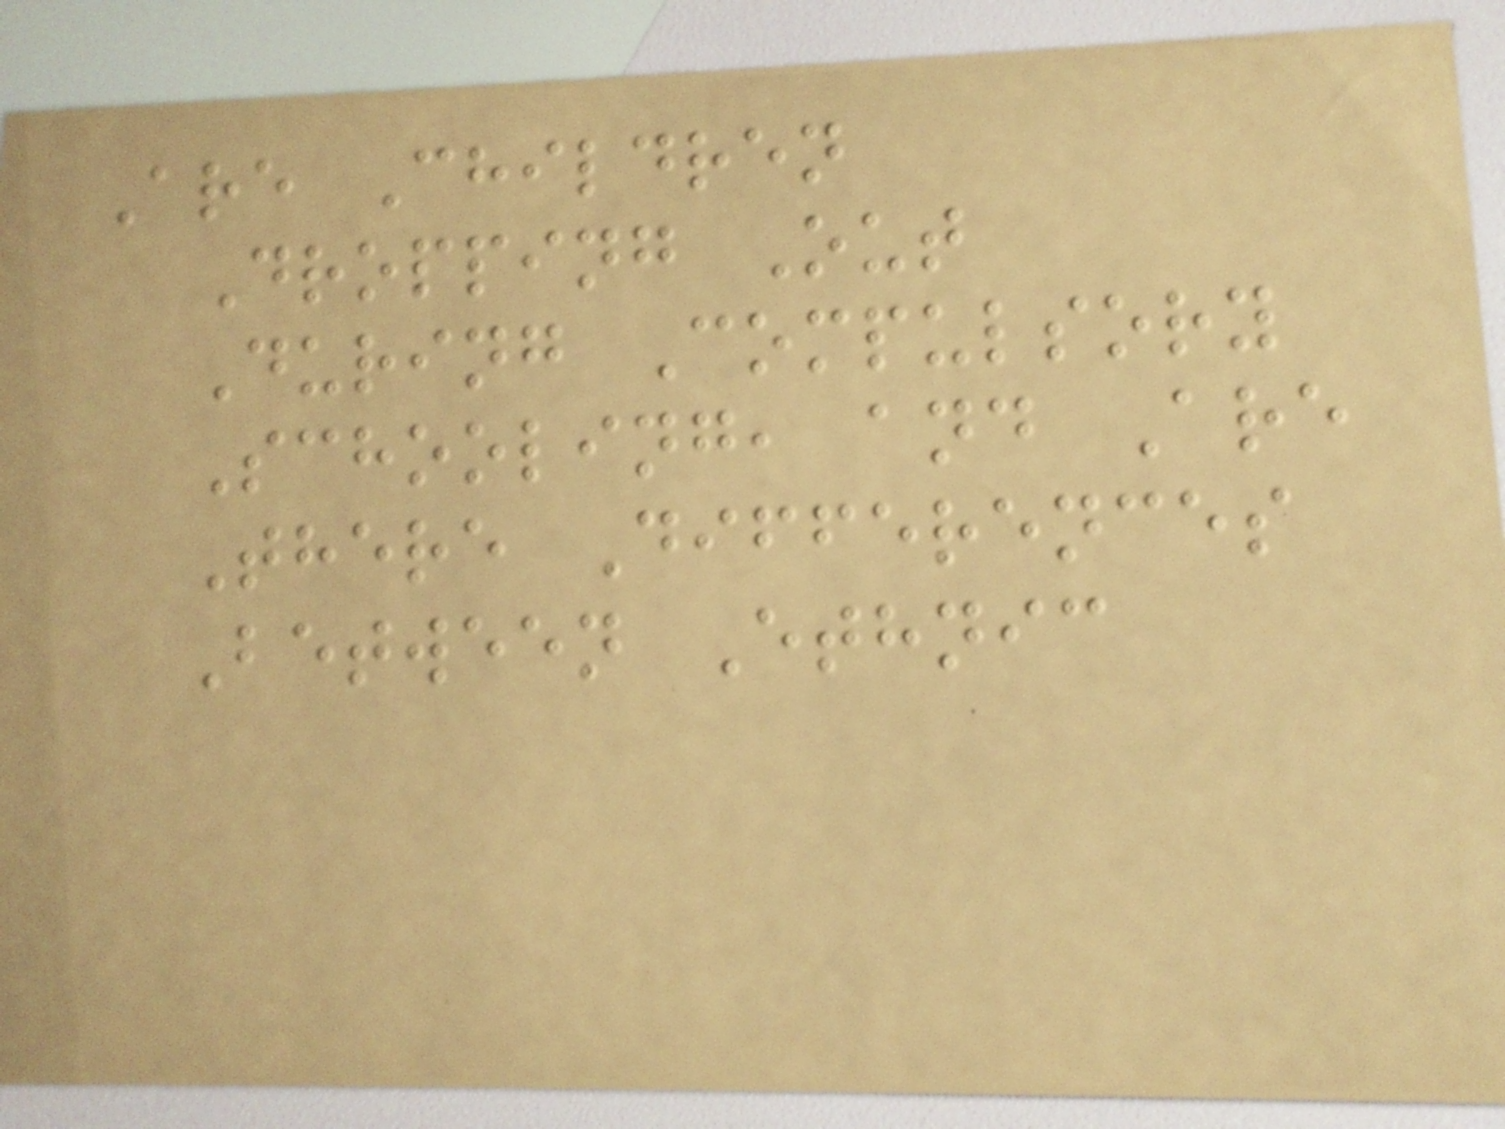Are Children
Dropping Out
During Compulsory
Schooling, and Are
There Differences
Between Ethnic
